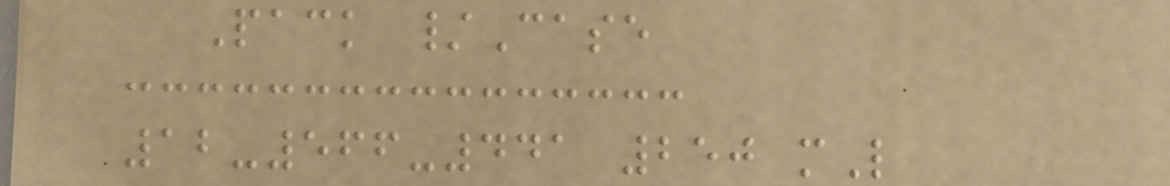Pack /Case
12-566-441 250 mL
